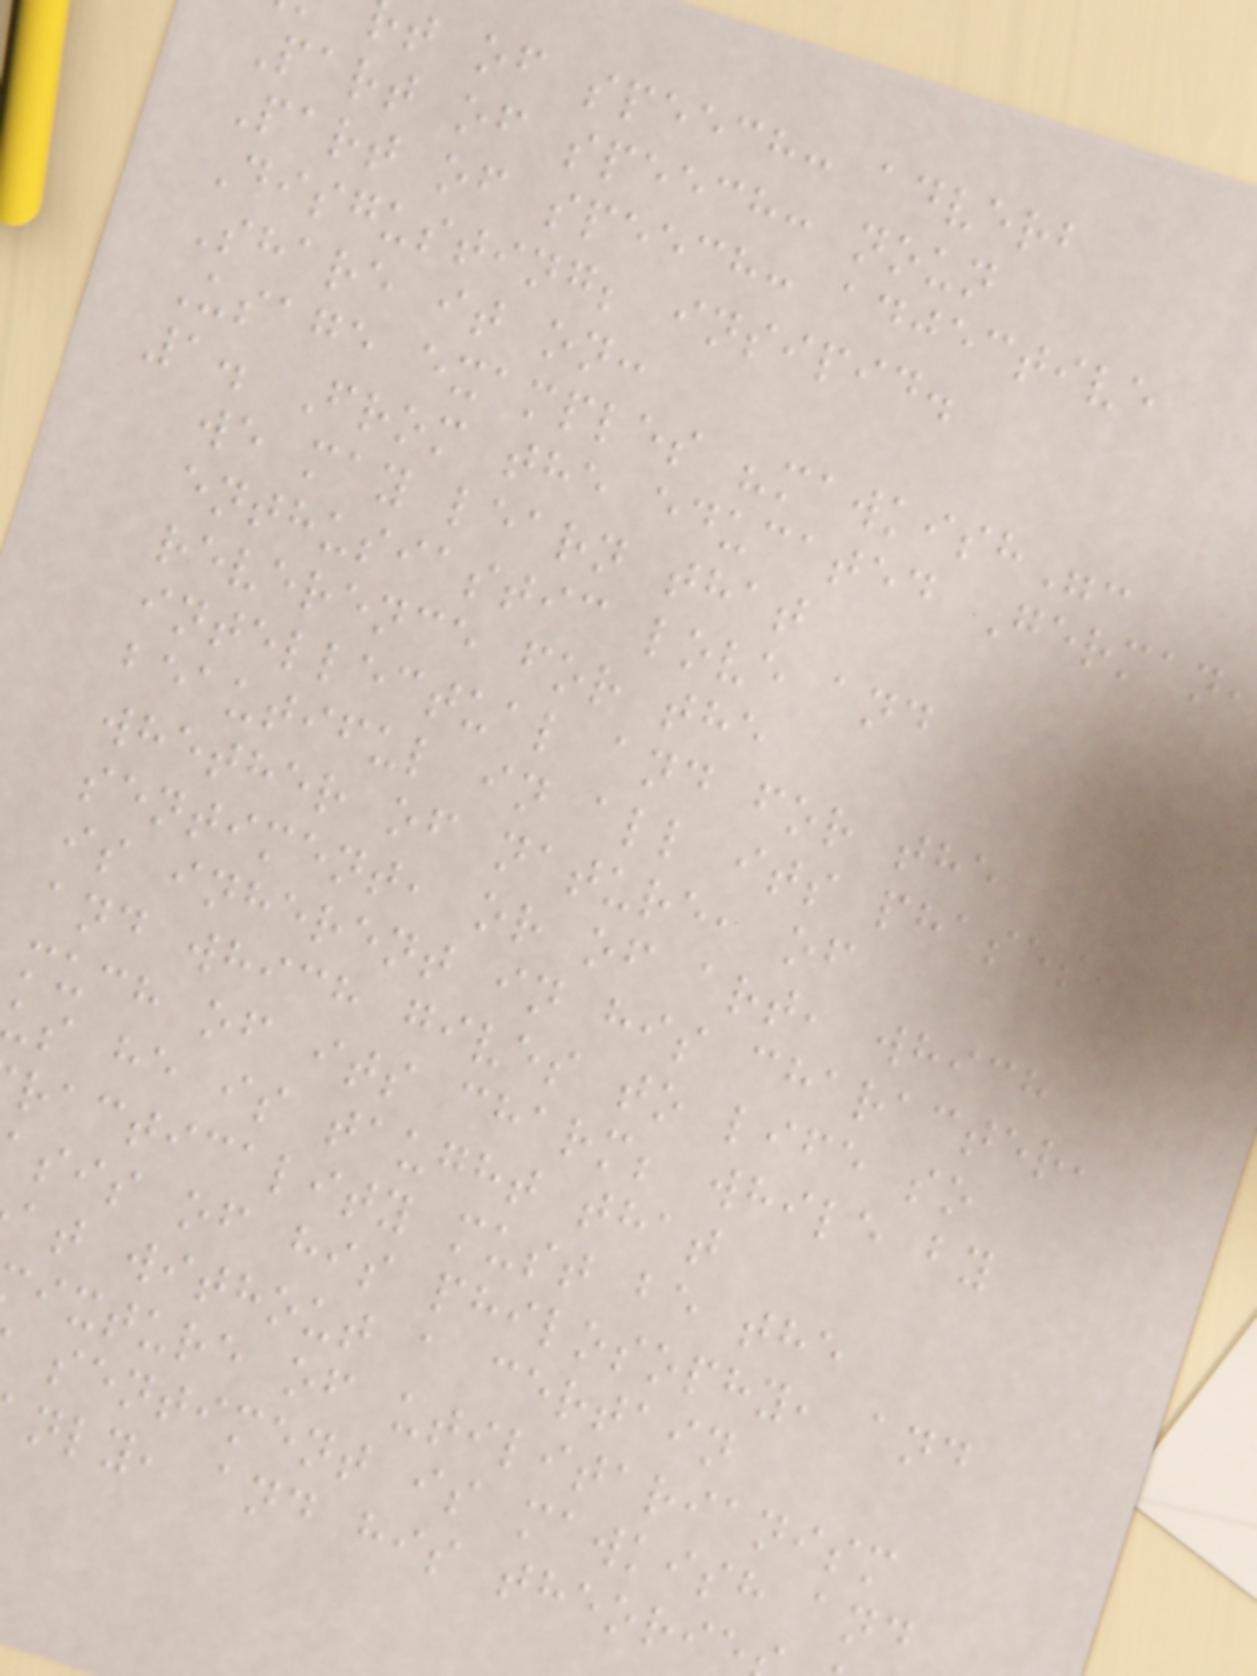t of speech: adverb
Part of speech: noun
Part of speech: adjective
Disgusting; insipid.
Share it on:
Usage examples "mawkish":
1. From the educated German
we may learn that
enthusiastic love and
reverence for the
intellectual and for the
beautiful in all its phases,
whether of nature, of
sentiment, or of art, which
is inherent in his character,
and which gives to life so
much of its charm; while by
s he is taught that
racticality must be the
sis of his philosophy, and
at without a certain
ixture of utilitarianism
sentiment is mawkish and
nly, and his theorie
